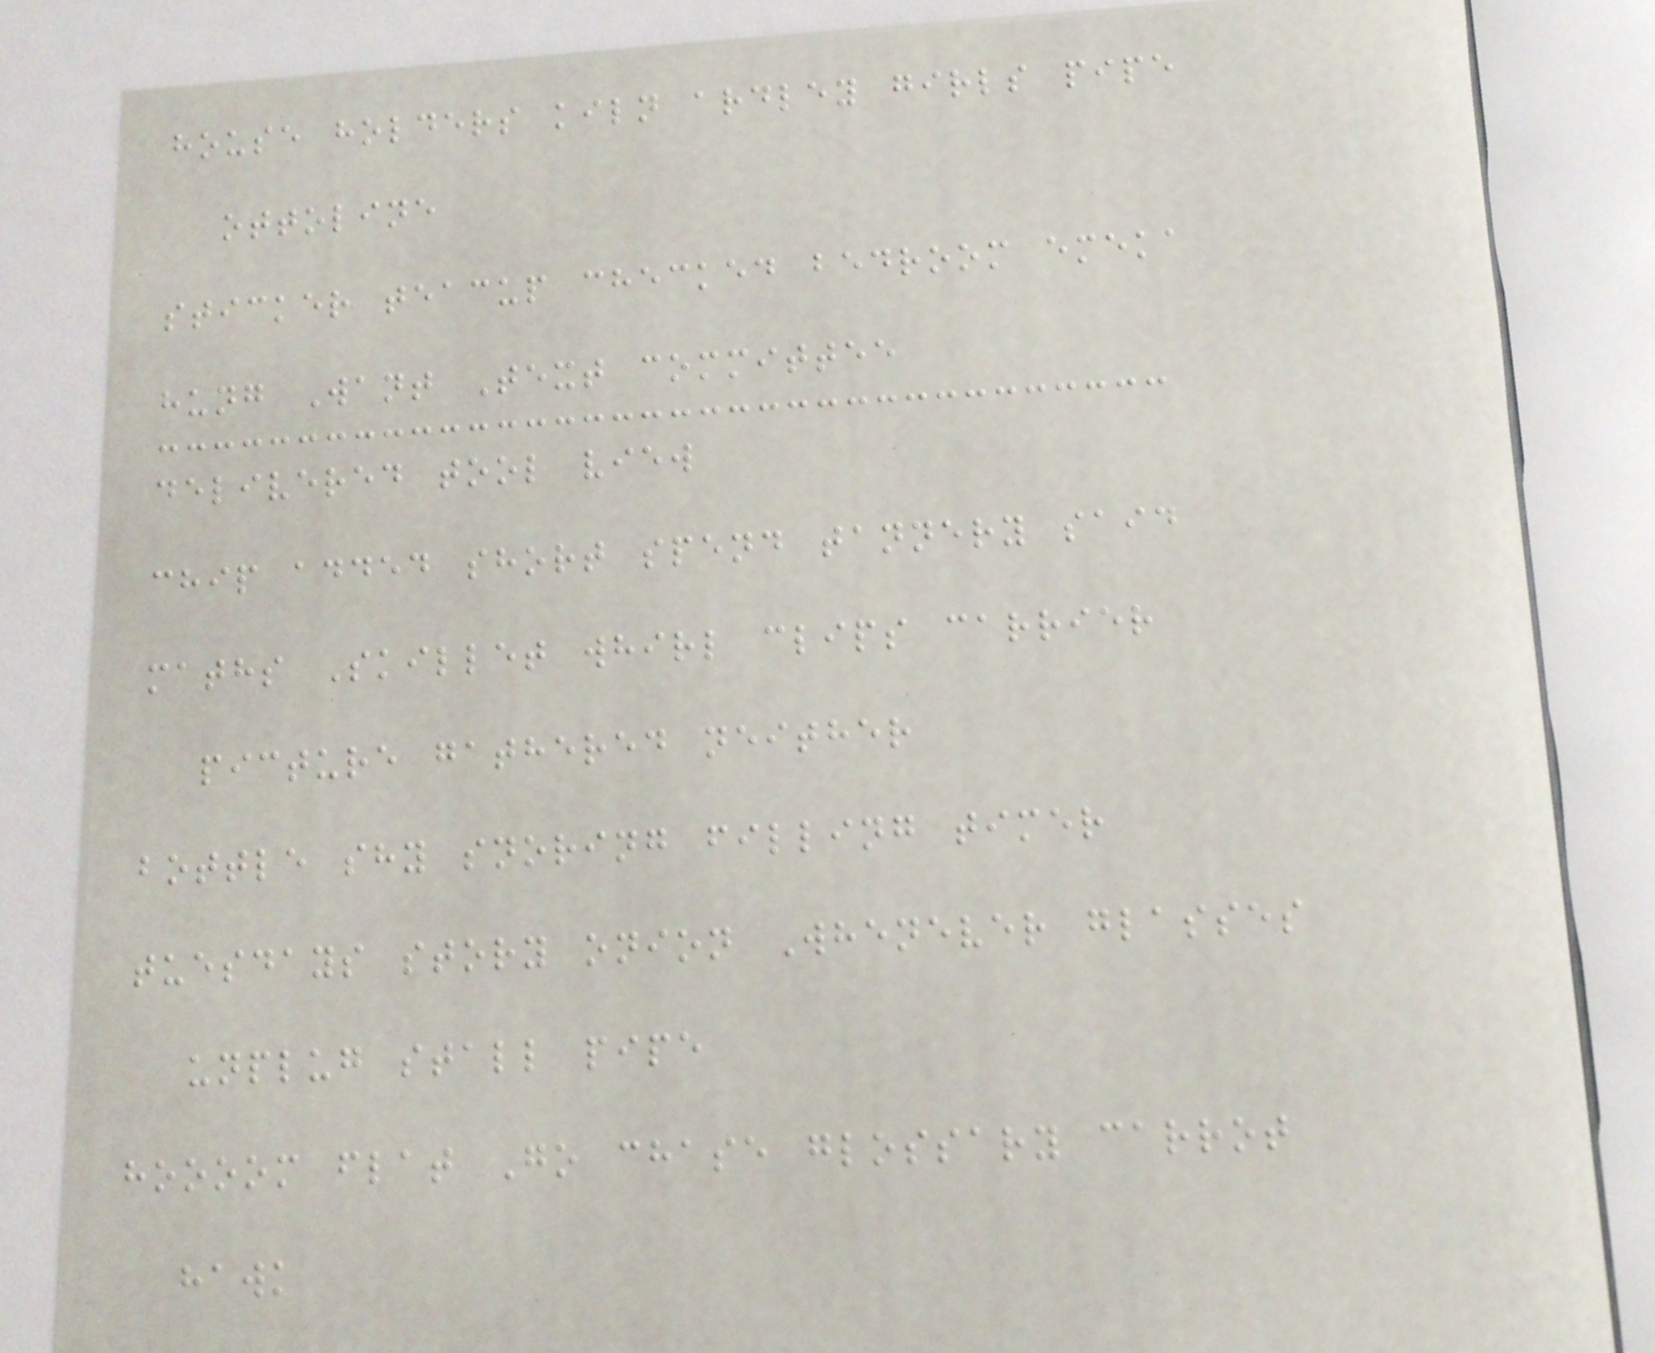house holders kiln ardley girls pipe
ottoline
sticker teacup checked bedroom emeka
hung Want Text committee
delivered tool view
chip added short spend tannery said
maths Skillet whirl clips carrier
picture gathered neither
bottle shy snoring filling timer
tuesdays story onion Whenever glasses
unplug stall pipe
hoooom flat Go chase glossary carrot
hawk
